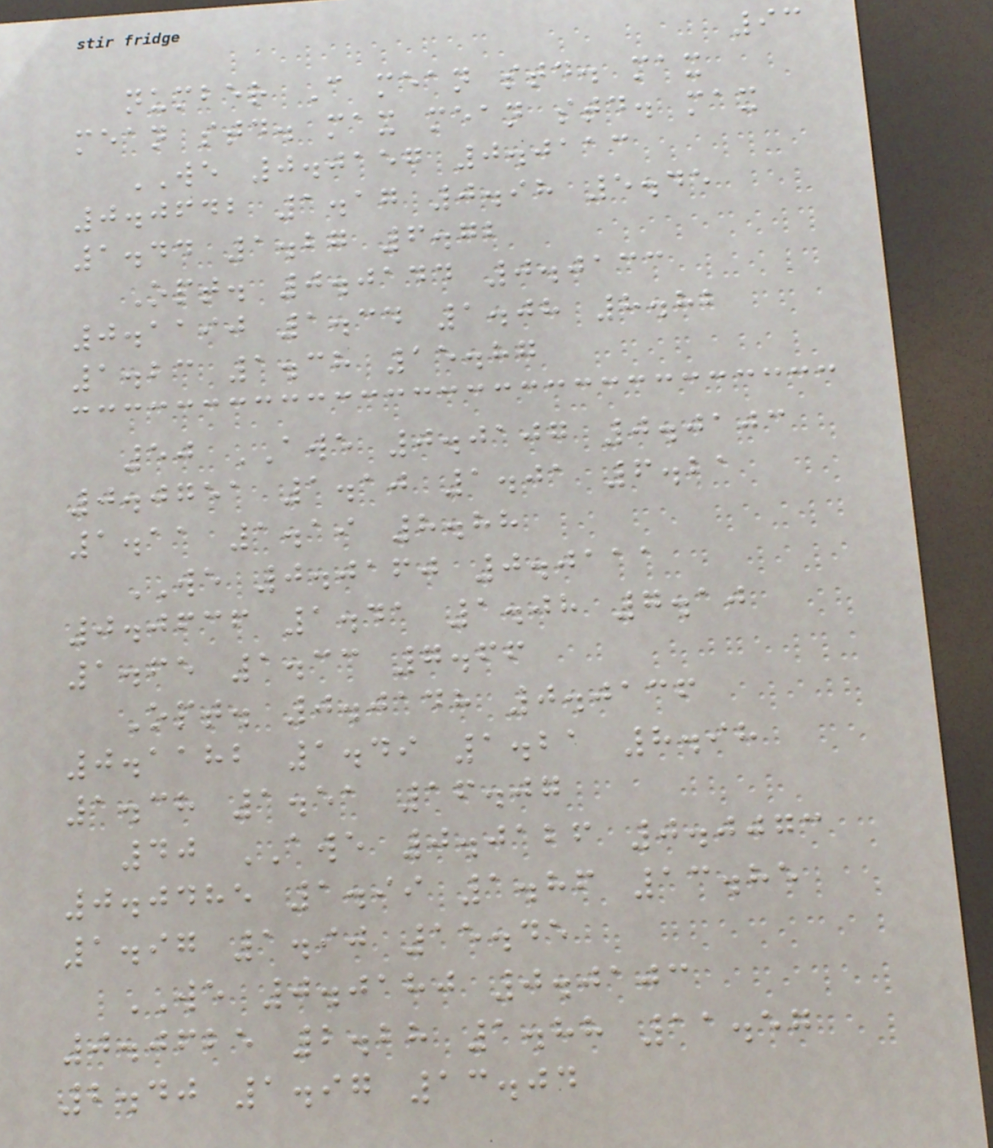93
number C mean std. max
mean std. max mean std. max
WE 0.0157 0.0113
0.0642 1.17 0.98 5.45
1.44 1.27 6.72
Opt. 0.0144 0.0133
0.1190 1.34 1.08 8.82
1.23 1.38 15.87
50 AWE 0.0107 0.0103
0.0751 1.10 1.01 6.21
1.11 1.19 8.88
WE 0.0160 0.0111
0.0636 1.41 1.08 7.10
1.65 1.33 7.66
Opt. 0.0148 0.0136
0.1182 1.49 1.21 8.98
1.38 1.51 16.07
40 AWE 0.0126 0.0073
0.0485 1.99 1.86 13.85
1.97 1.90 15.45
WE 0.0180 0.0103
0.0625 2.28 1.88 11.57
2.40 1.97 13.04
